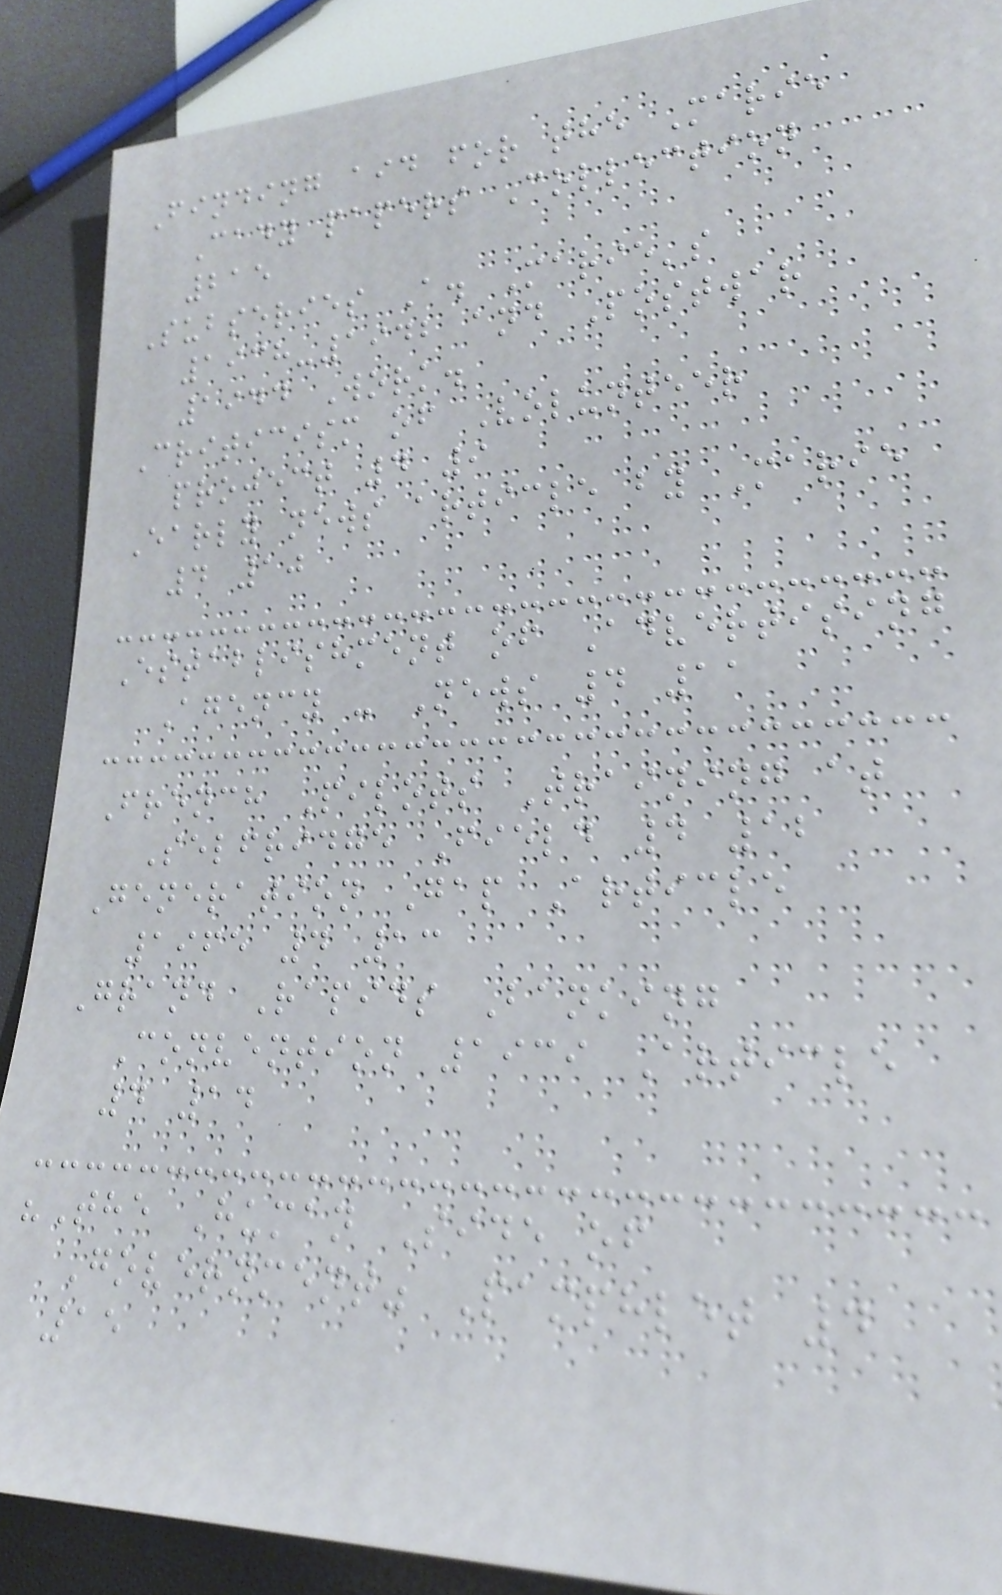Finding aid for the Marie
Cady papers Collection
215
Subseries A. Marie's
1938-1942 and Postwar
1944 Work.
Criticism of Volunteer
project 4 9
Early news article by Marie
4 10
Establishment of Advertising
Agency - News 4 11
French Pilots Training at
Selfridge Field 4 12
Generation Gap Article
1965 4 13
Grand Rapids Banking
Convention 1939 Article
4 14
"The Human Side of
Government" Pamphlet 4
15
